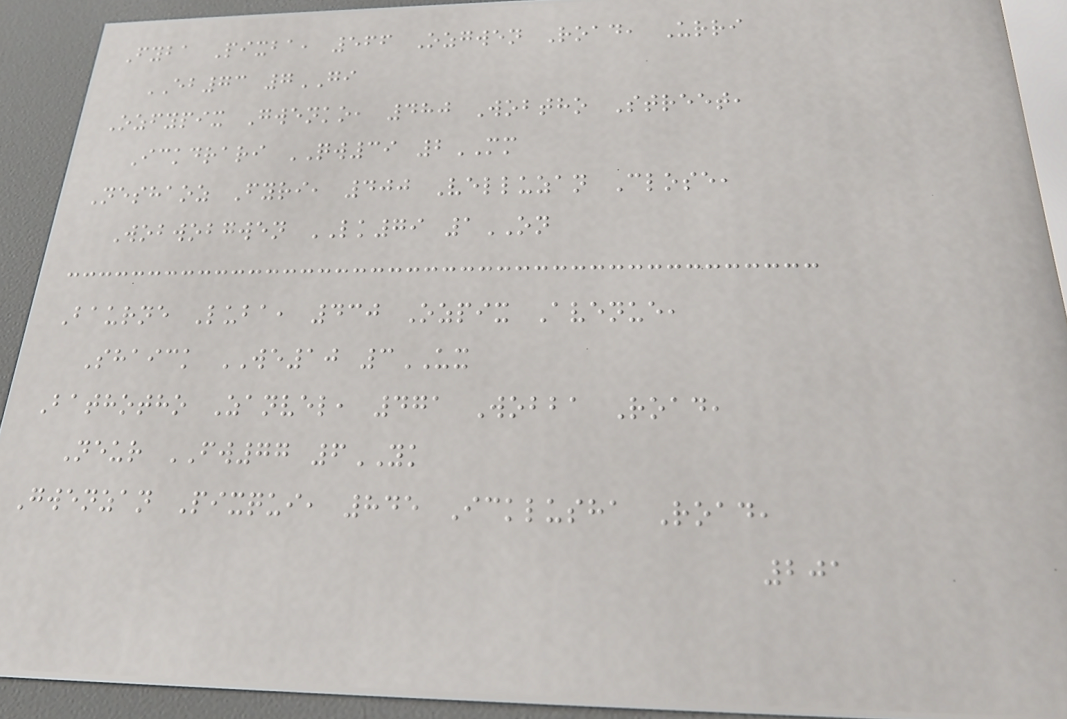Fyba Pixba, 566 Ozgwen Road, Urri
EB73 7GI
Ozfypix Gwenko, 480 Wobtho Street,
Ickdrari QW39 2MM
Neshaoz Fyri, 400 Velluzan Close,
Wobwobgwen LK79 1ON
Baurne Luba, 430 Ozpix Avenue,
Shaick WE10 3UX
Bathotho Zanvel, 471 Wobba Road,
Neur FW77 6YK
Gwenzan Pixqui, 845 Icklusha Road,
201
